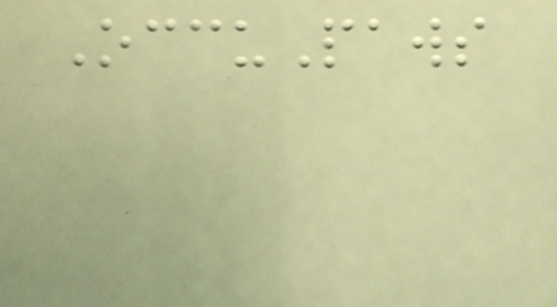OccuPaws
